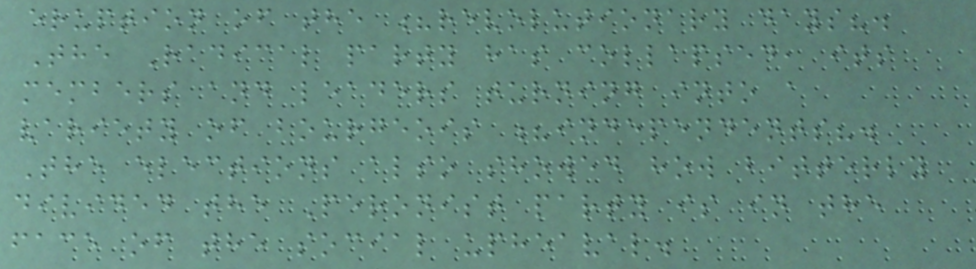eruption of the ?revolutionary days?.
The Radical party has collapsed, its
members and leaders turning into a
variety of bourgeois ?independents?.
The elections also showed how bitterly
divided the Peronist party is in the
face of the social upheaval.
